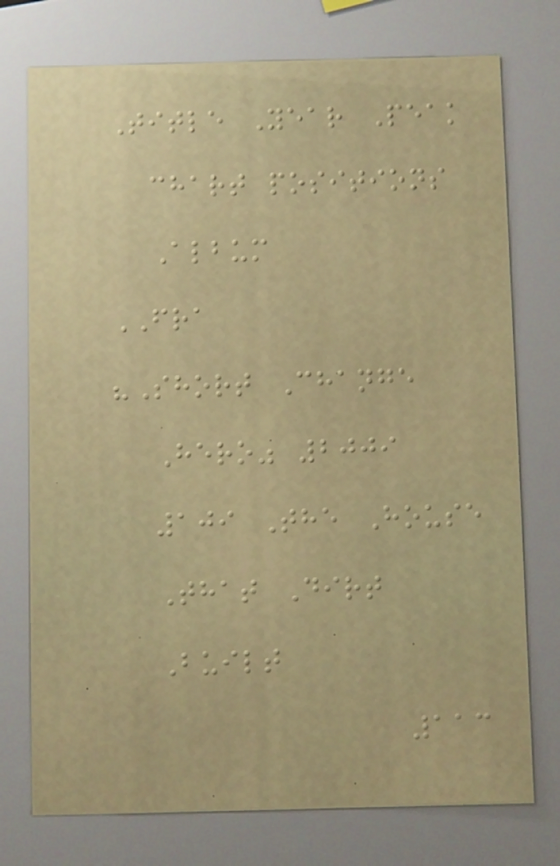Title Year Peak
chart positions
Album
FRA
"Short Change
Hero" 2009
109 The House
That Dirt
Built
113
